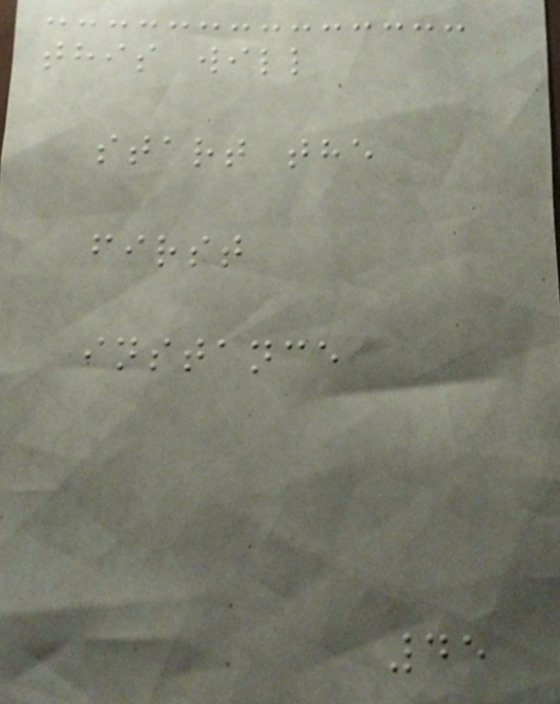this will
start the
first
instance
45
